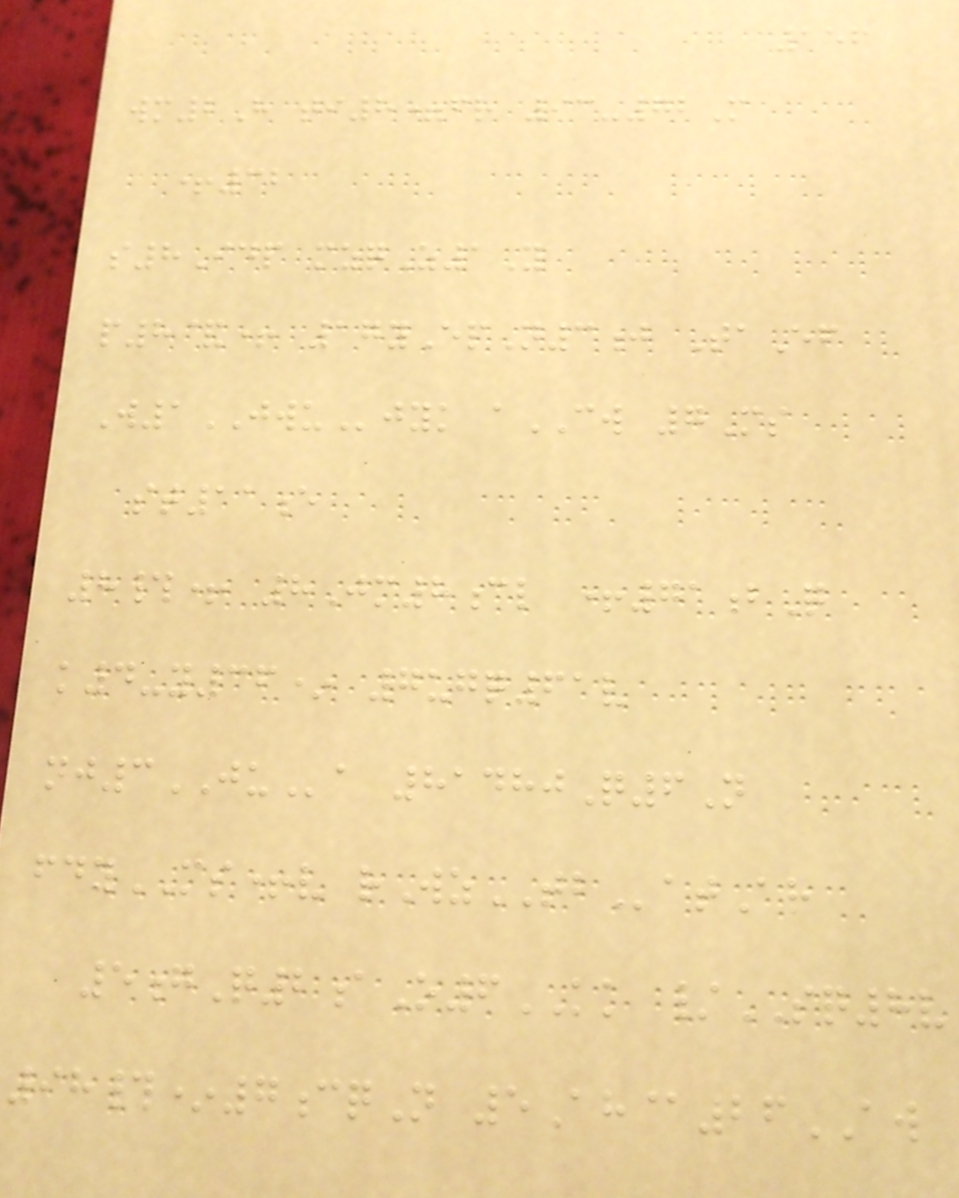156
wm2H ti8=fr 93-72M
+32
s8Idp mzqZ1Y
p8&+ 17yEpN3j TaEf
W1JWUjyk aCW 7Ms
st11e
8#+ 8Jm8cl +71bQ
k4-y36* 7ugq61v
nj3JUa 81480Q6N
fdyMS+v rWzTBatAr
5gQ2aO6KK /SQ8v
98#*7cqN 5Ah@26AW
